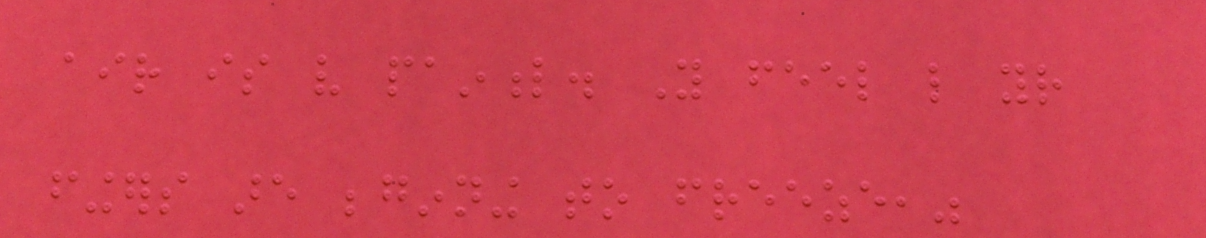air is very painful. You feel like your
fingers are beginning to freeze,"
